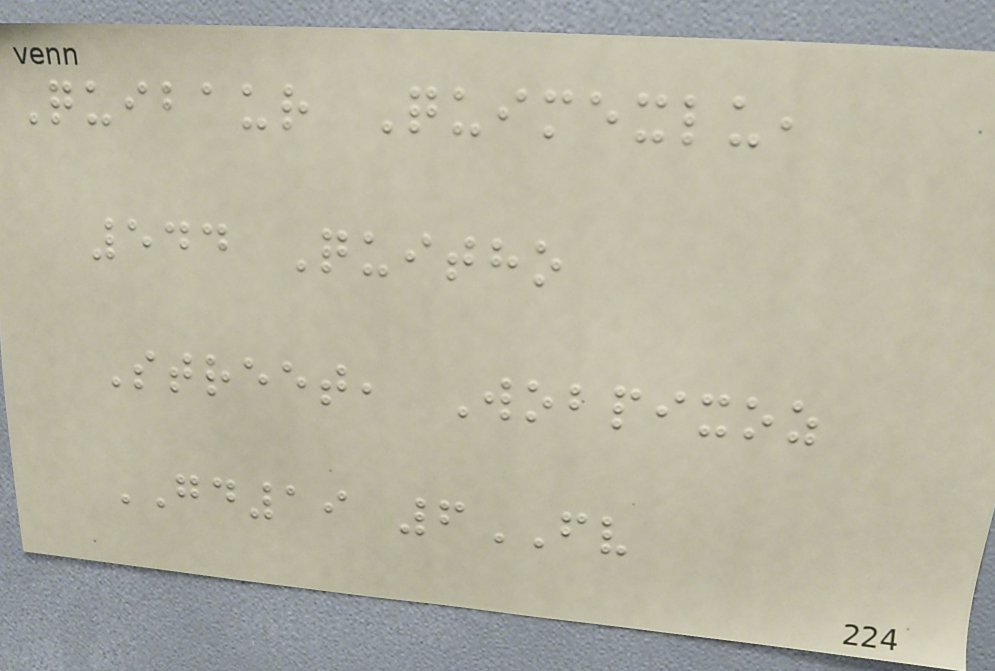Quibaur Quimexlu,
544 Quitho
Street, Wobpixoz
GD19 6FV
